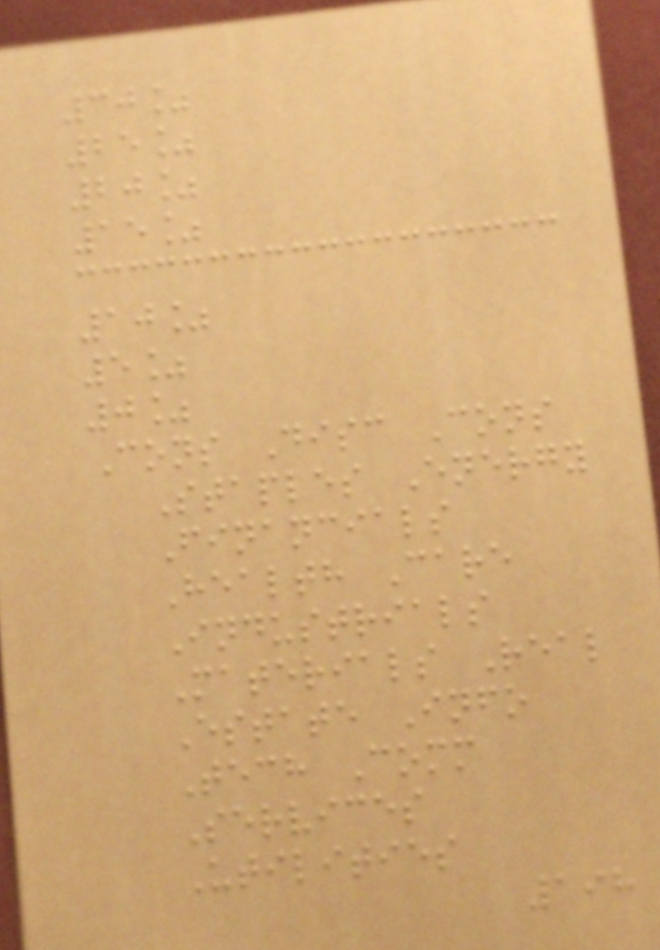30%
25%
20%
15%
10%
5%
0%
Cons Disc Cons
Staples Energy
Financials
Health Care
Industrials
Materials Real
Estate Info
Tech Comm
Services
Utilities
198
